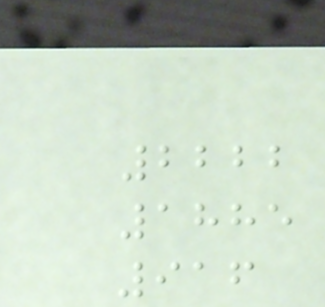2222
1885
916
